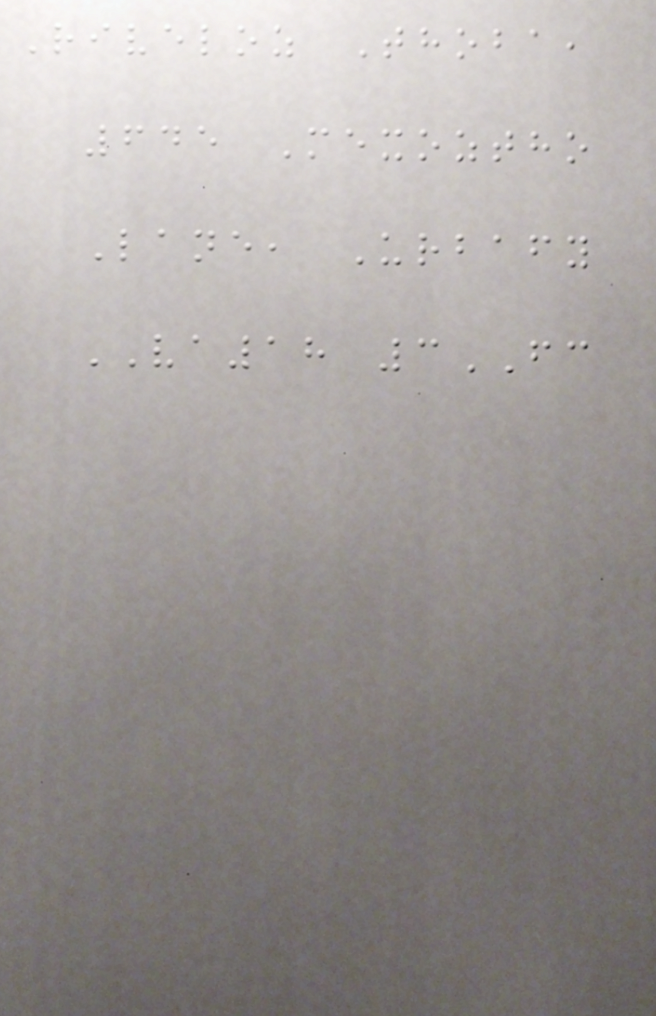Riveloz Thoba,
645 Mexoztho
Lane, Urbafy
VA18 3FC
